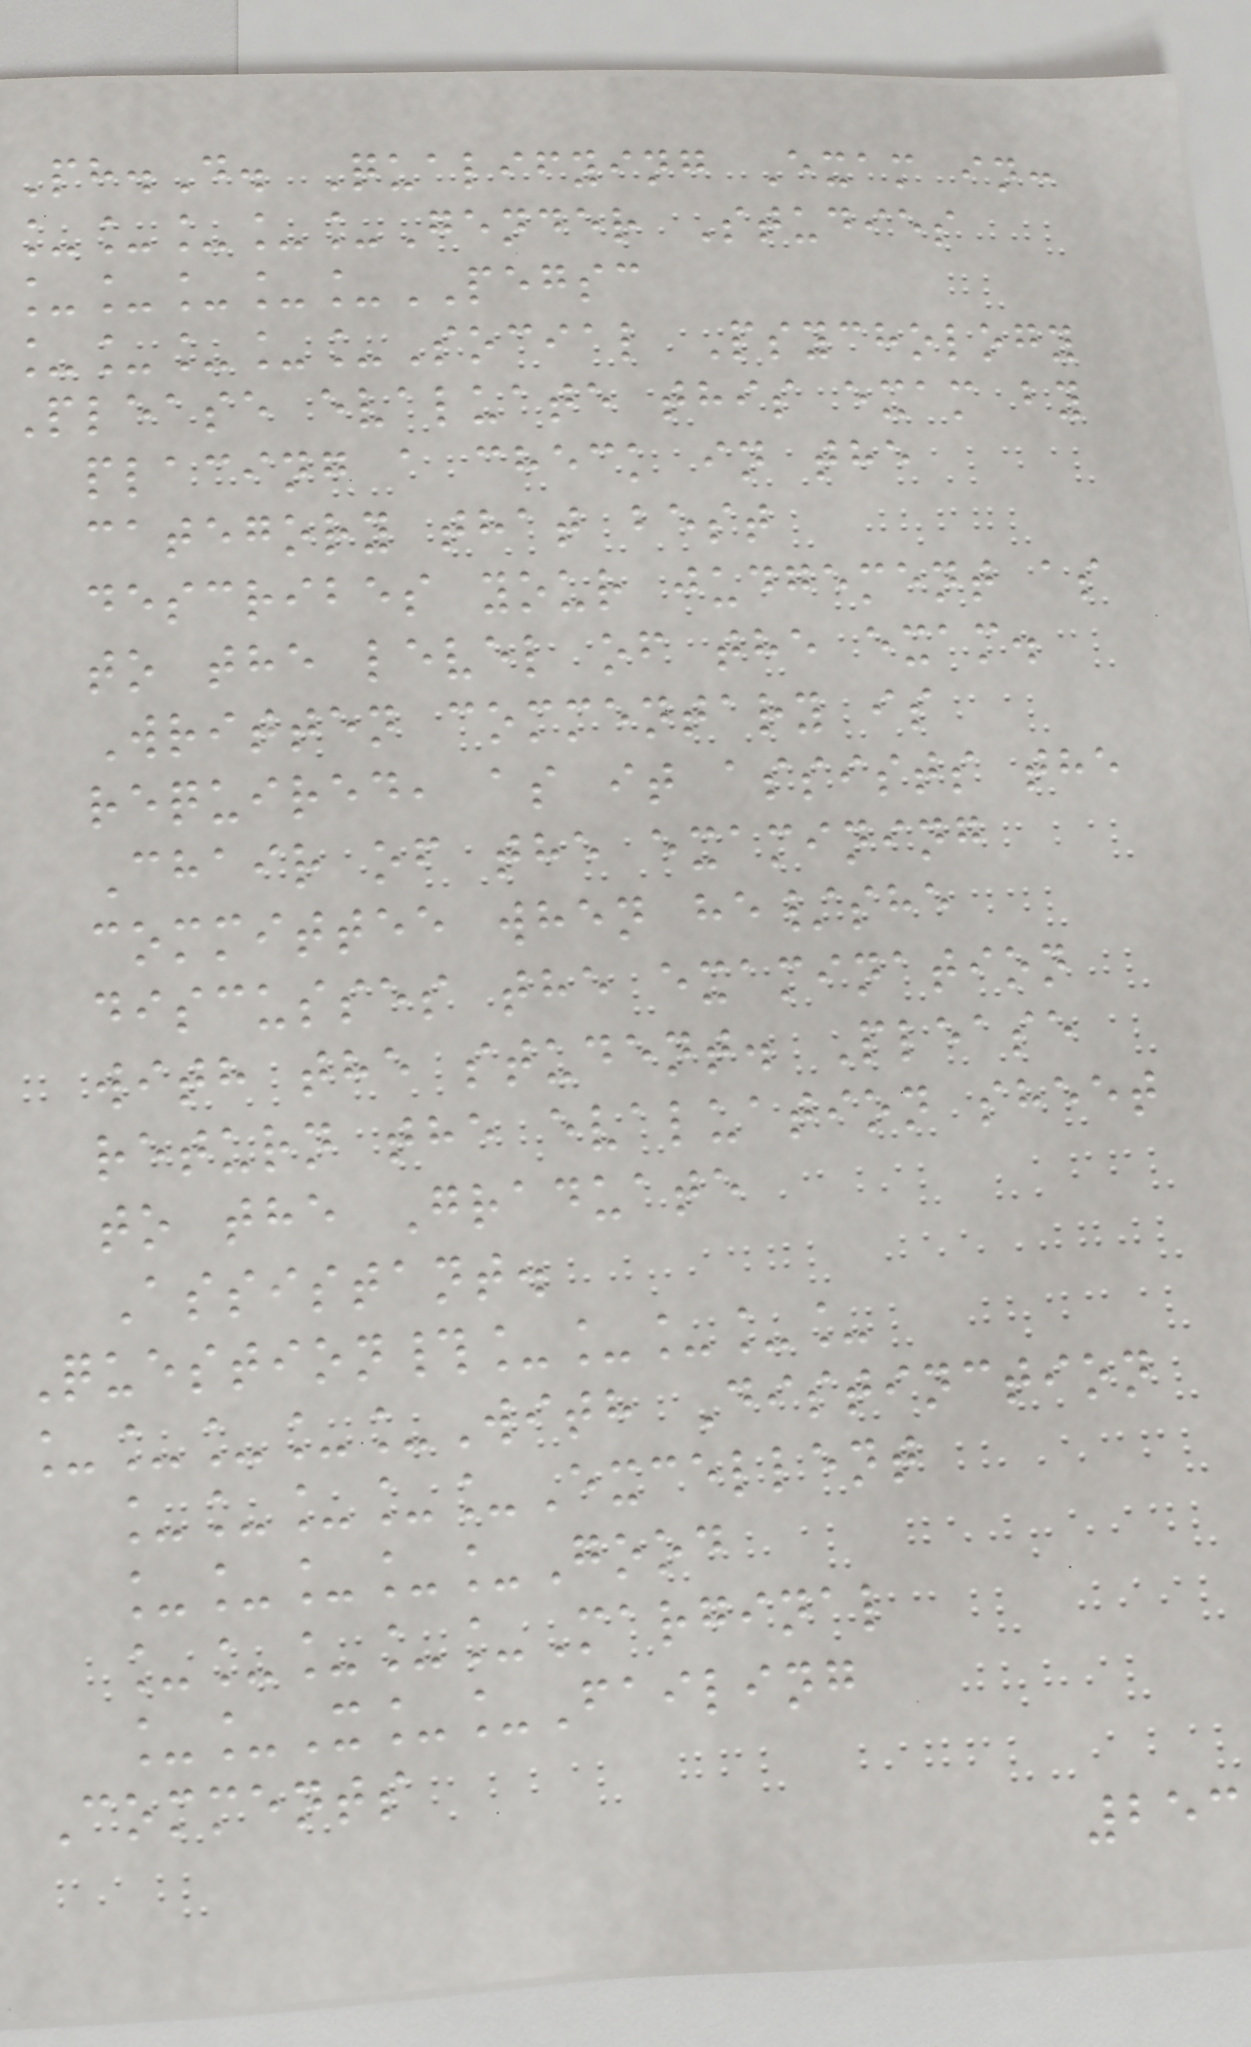Ph.D. Qualifying Exam in:
_____Gender Studies
_____PEGSC
_____Social Psychology
Please evaluate this exam by
placing a check in the
category that best
describes your judgement as
to the level of the exam.
Written commentary is
required, as it assists the
Chair of the examining
committee when he/she
discusses the examination
with the student. Please
return the evaluation sheet
to the Graduate
Assistant.
Question#_____
_____With Distinction
_____Excellent
_____Good
_____Marginal
__X__Failing
Comments
253
